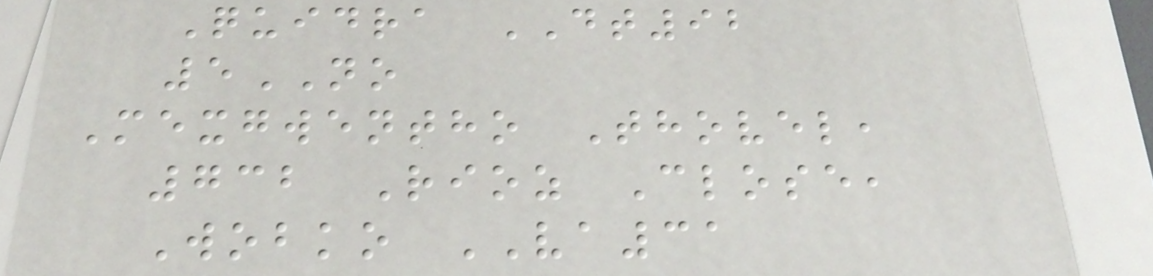Quidra DT92
5NO
Mexgwentho Thovel,
732 Rioz Close,
Wobko VA31
